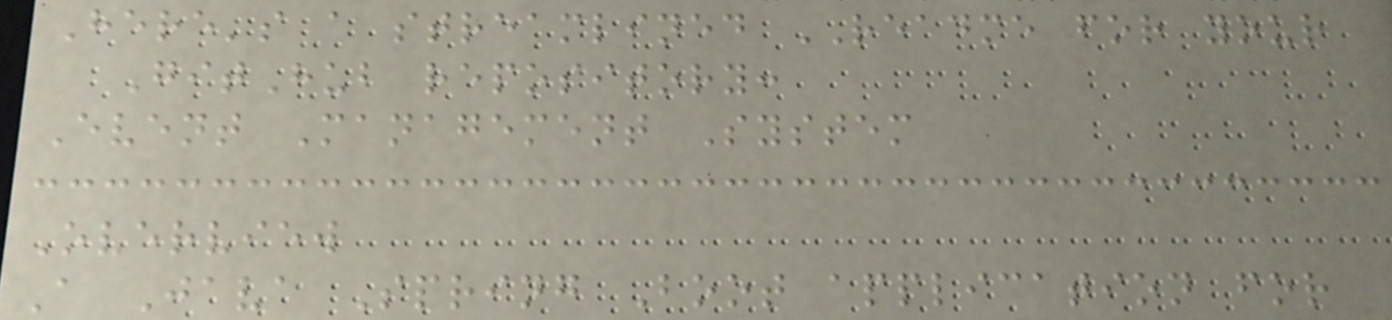Here's a streamlined README for your
GitHub repository:
Event Management System
Overview
A Java Spring Boot application for
